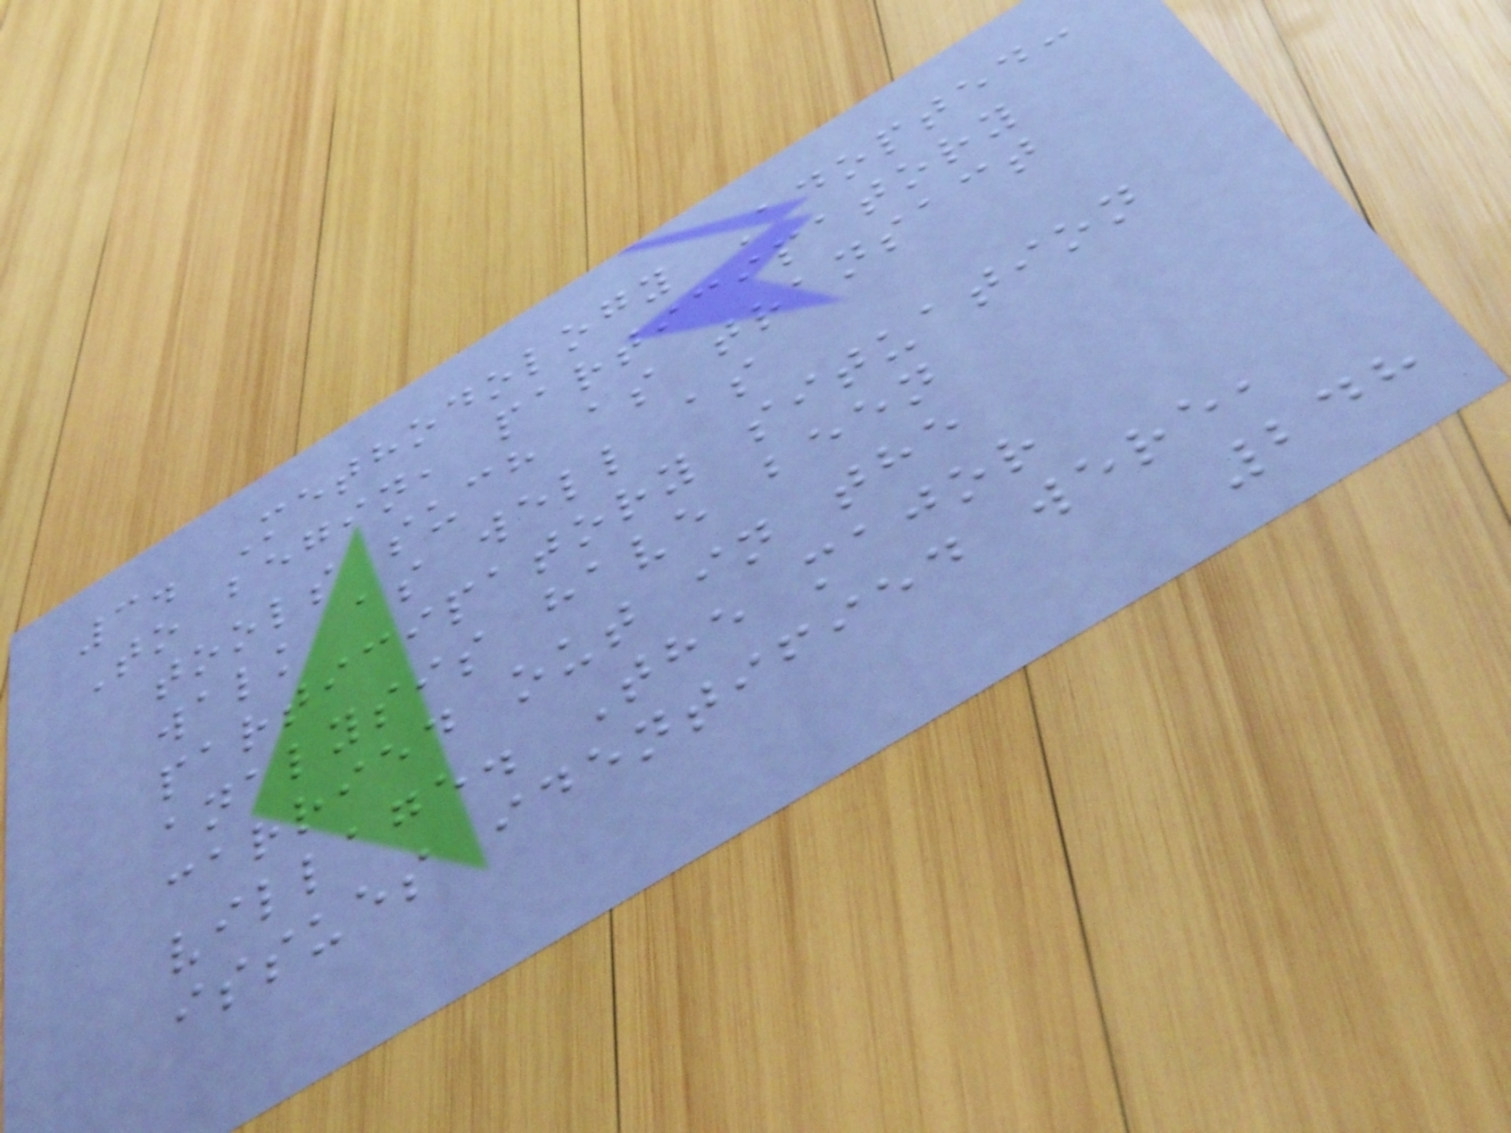3. Methodology Adopted:
To begin, participatory
tools such as transact
walk as well as
participatory situation
analysis have been
carried out in the
village. The major
issues identified were,
248
